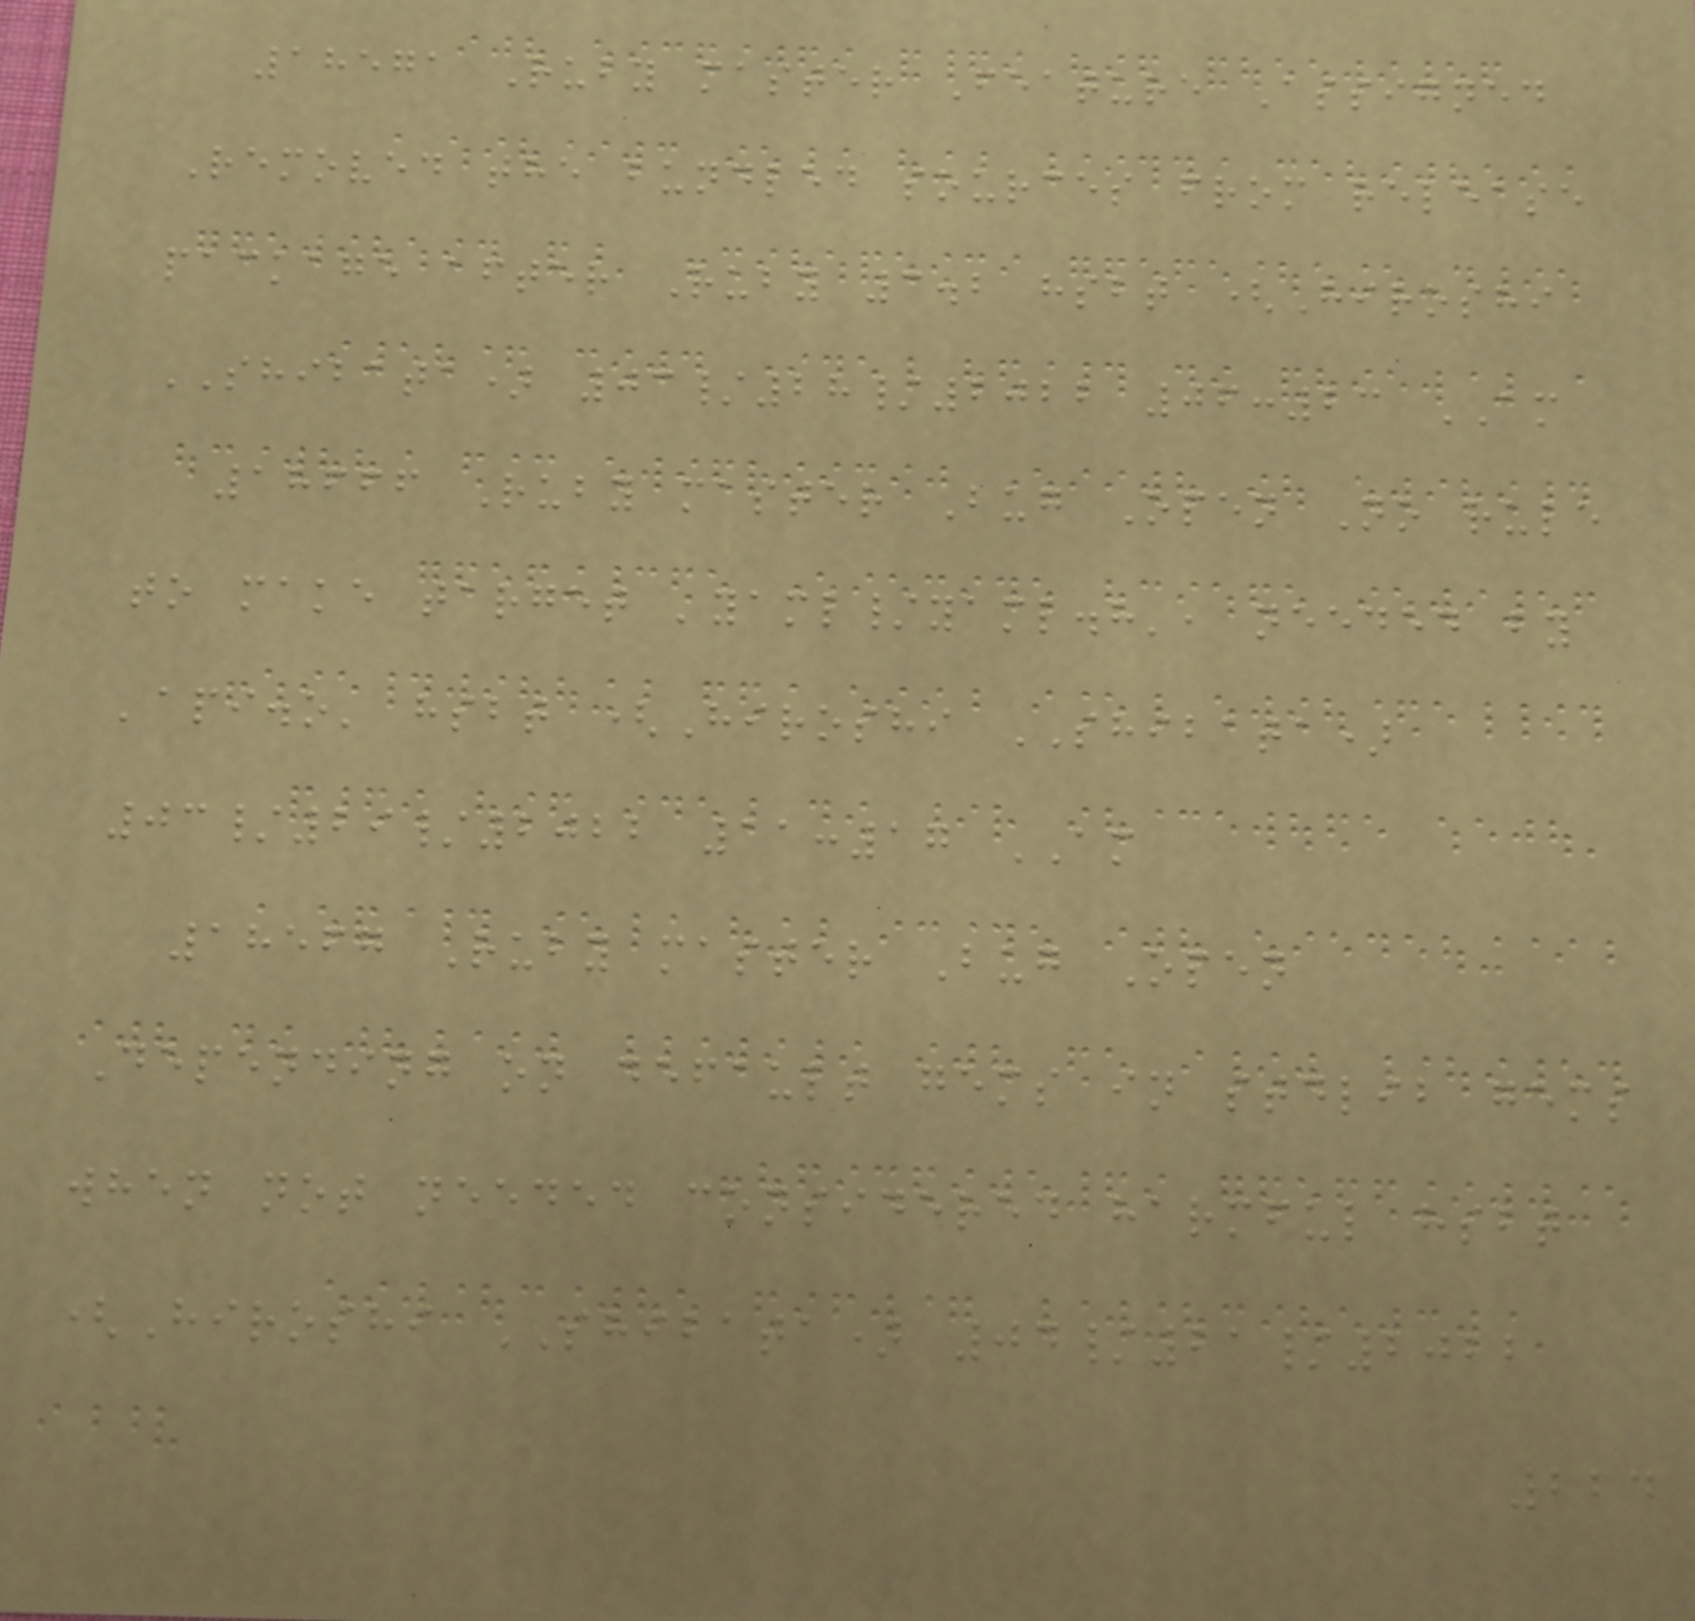18571 Ruby master Feature Assigned
Removed the bundled sources from release
package after Ruby 3.2 hsbt (Hiroshi
SHIBATA) 03/28/2022 06:23 AM
18666 Ruby master Bug Open No rule
to make target 'yaml/yaml.h', needed by
'api.o' hsbt (Hiroshi SHIBATA)
03/29/2022 11:17 AM
18567 Ruby master Bug Open
Depending on default gems in stdlib gems
when not needed considered harmful hsbt
(Hiroshi SHIBATA) 04/21/2022
224
